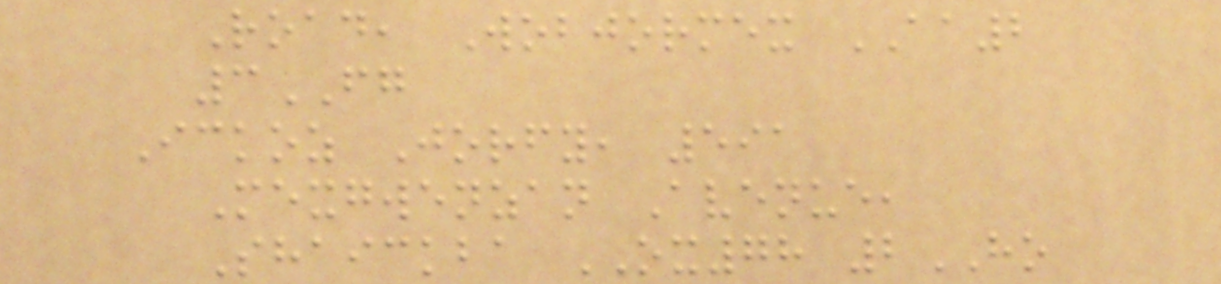Road, Wobjormex AA2
3FG
Ickoz Jorfy, 591
Mexgwenzan Avenue,
Shaickba OX78 2HO
